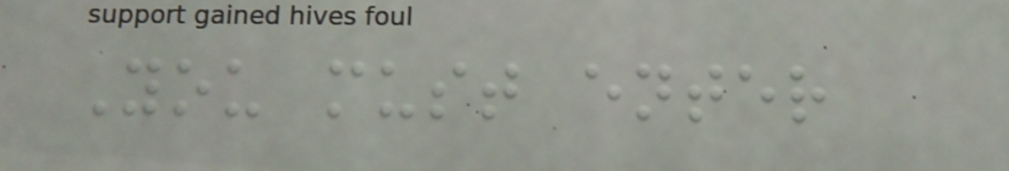You must enter
